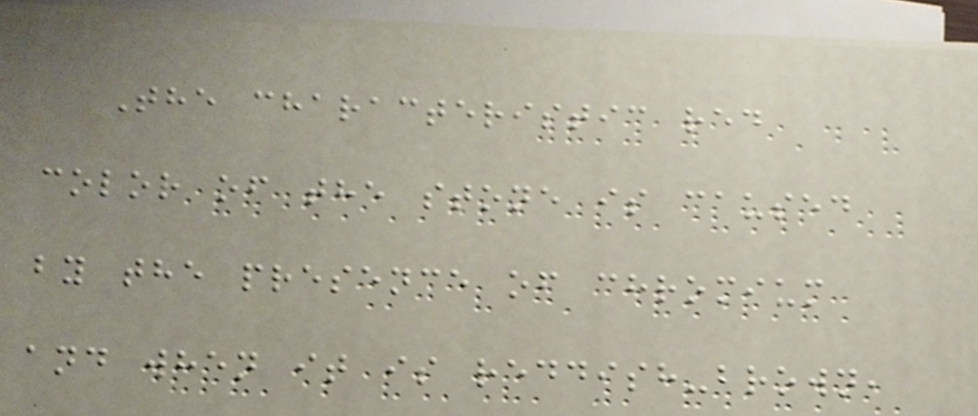The characteristic red
color of the stone is caused
by the presence of chromium
and when it is reddish-brown,
